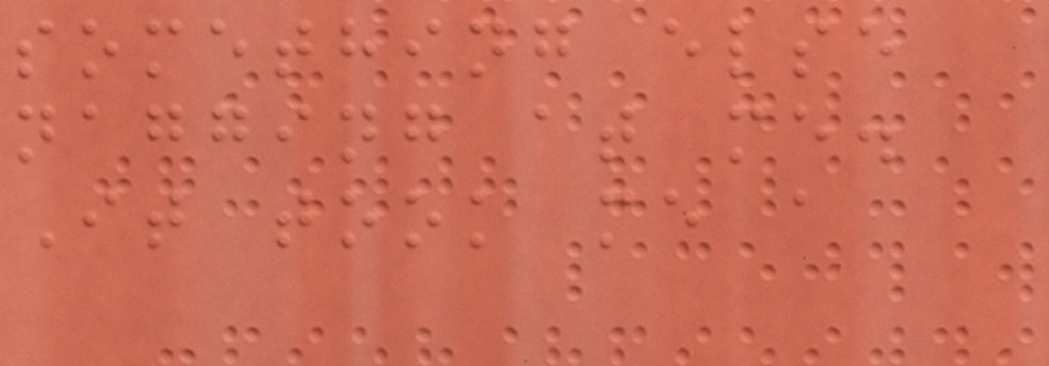something else
nagging at me.
It took me a
